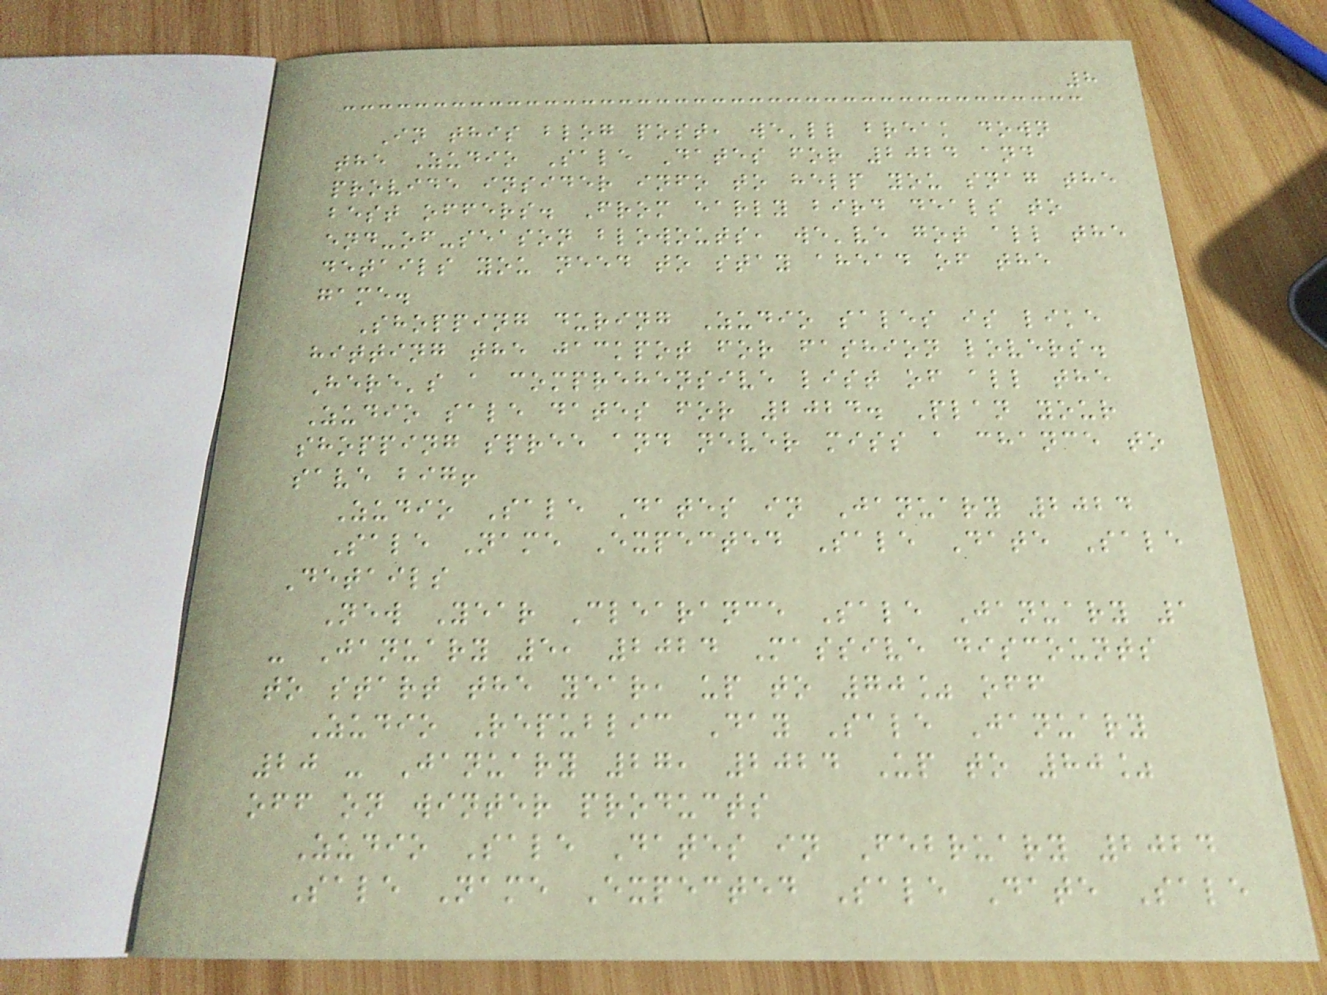8
In this blog post, we'll break down
the Zudio Sale Dates for 2024 and
provide insider info to help you snag the
best offers. From early bird deals to
end-of-season blowouts, we've got all the
details you need to stay ahead of the
game.
Shopping during Zudio sales is like
hitting the jackpot for fashion lovers.
Here's a comprehensive list of all the
Zudio sale dates for 2024. Plan your
shopping spree and never miss a chance to
save big!
Zudio Sale Dates in January 2024
Sale Name Expected Sale Date Sale
Details
New Year Clearance Sale January 1
- January 5, 2024 Massive discounts
to start the year, up to 70% off
Zudio Republic Day Sale January
20 - January 27, 2024 Up to 80%
off on winter products
Zudio Sale Dates in February 2024
Sale Name Expected Sale Date Sale
